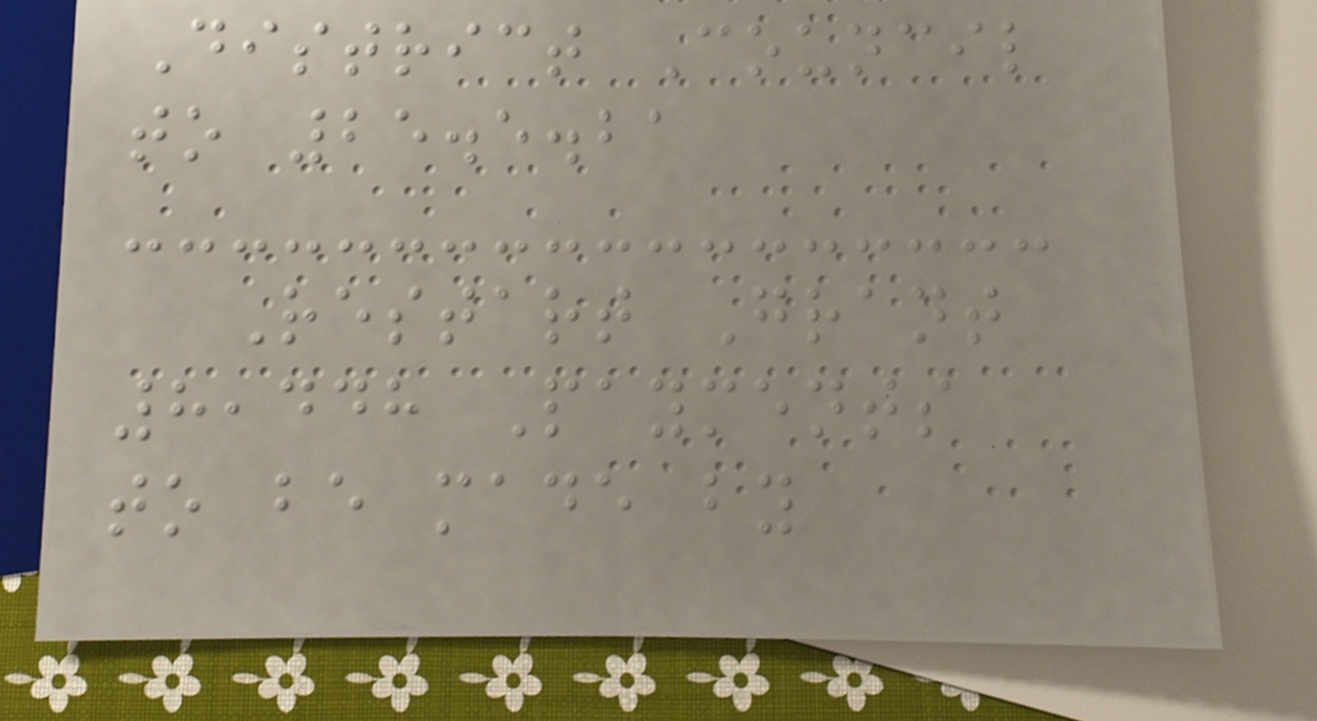District Council
to 25.5.21
Restart Grant
8,448 Payments
to be made by
